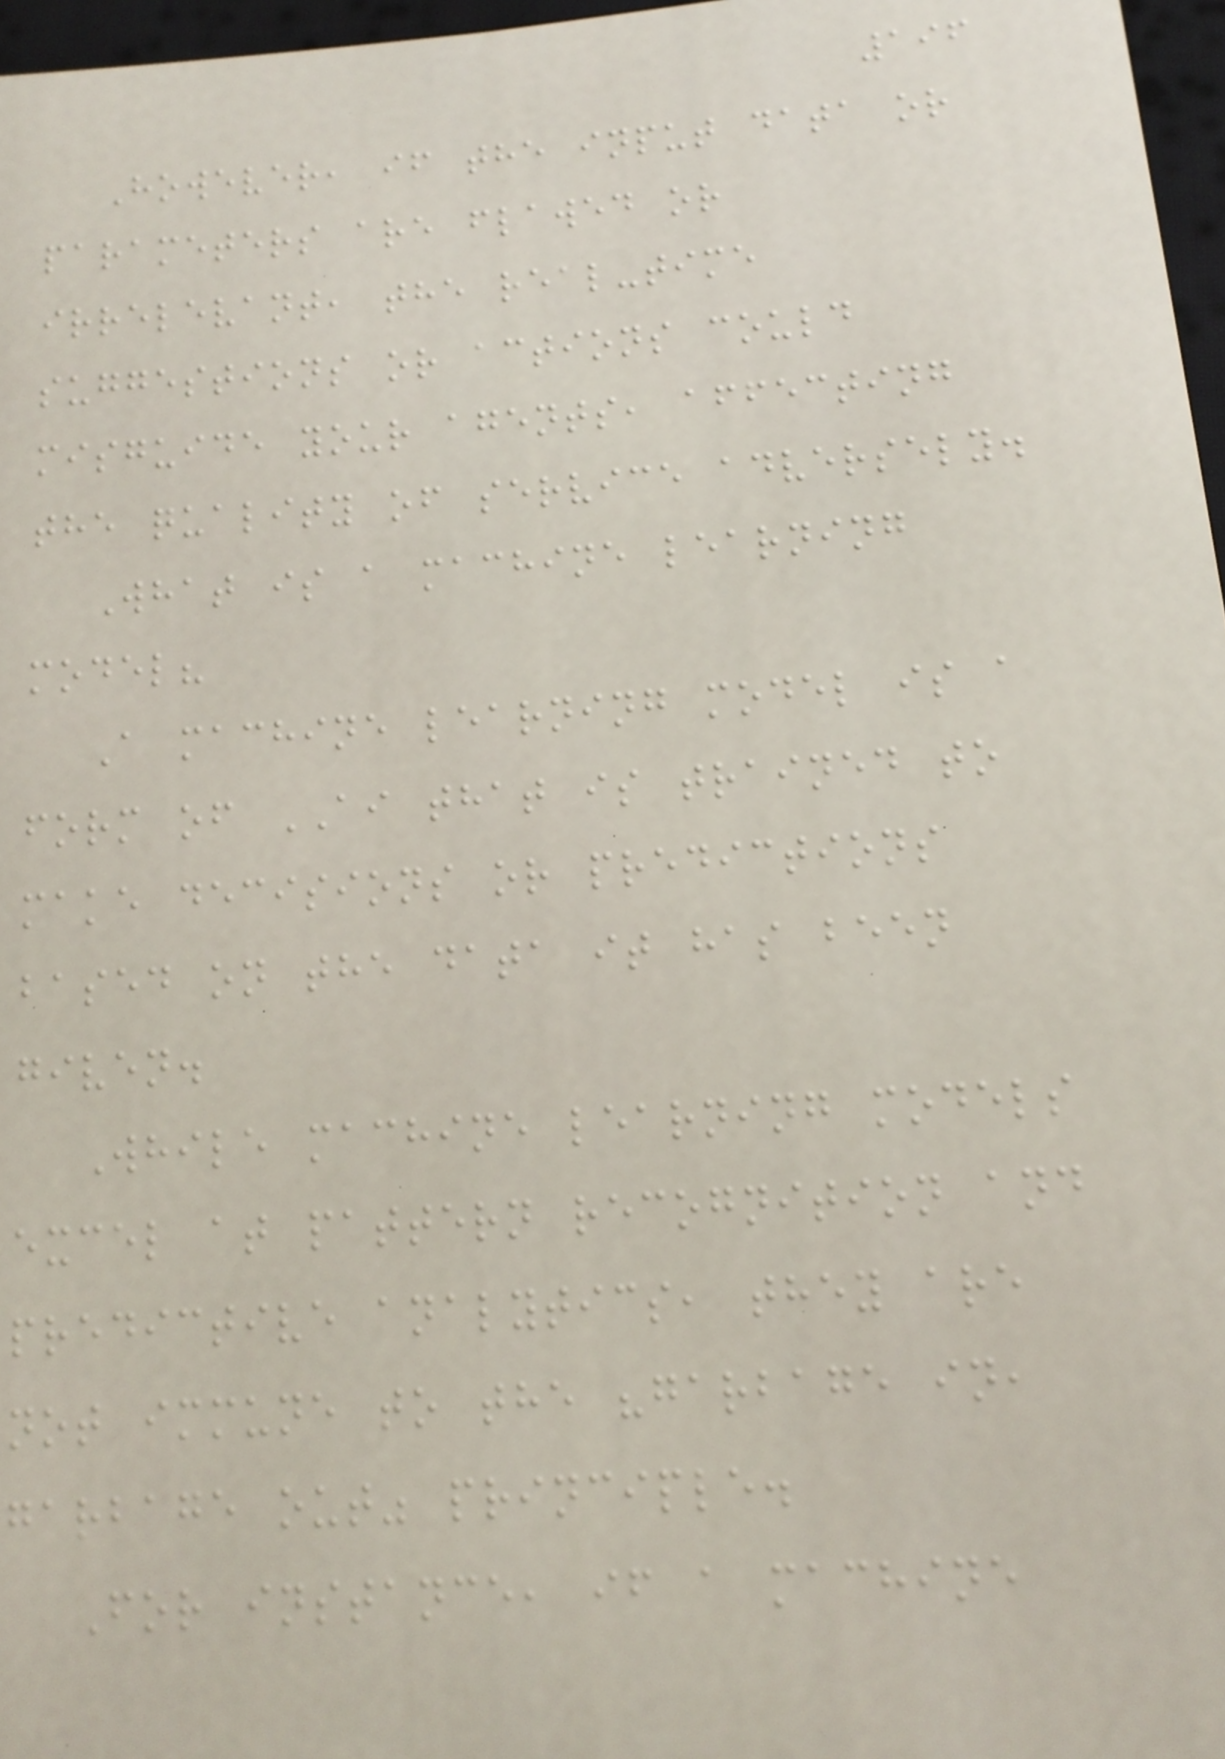196
However, if the input data or
parameters are flawed or
irrelevant, the real-time
suggestions or actions could
misguide your agents, affecting
the quality of service adversely.
What is a machine learning
model?
A machine learning model is a
form of AI that is trained to
make decisions or predictions
based on the data it has been
given.
While machine learning models
excel at pattern recognition and
predictive analytics, they are
not immune to the "garbage in,
garbage out" principle.
For instance, if a machine
